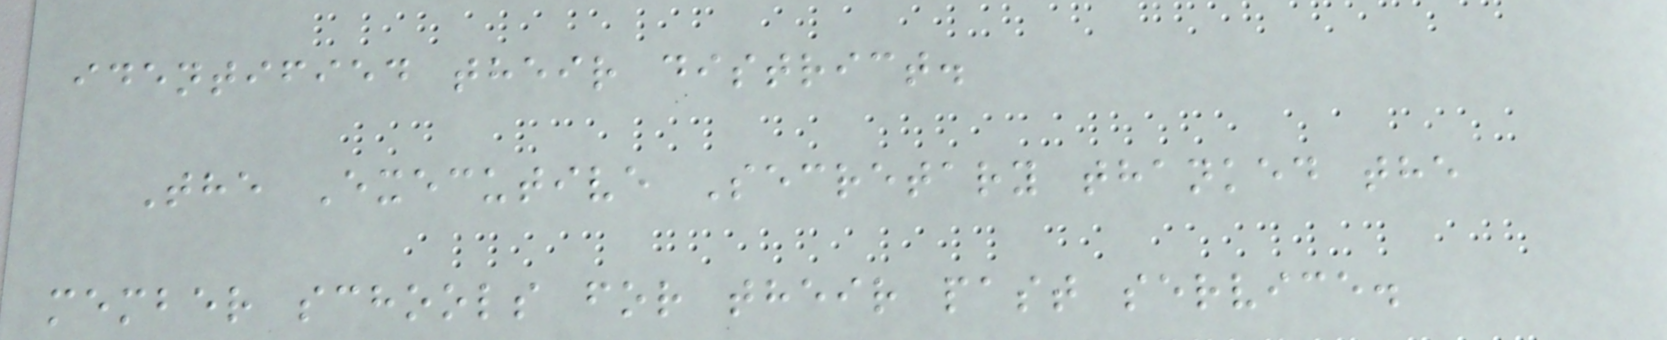identified their district.
The Executive Secretary thanked the
member schools for their past service.
